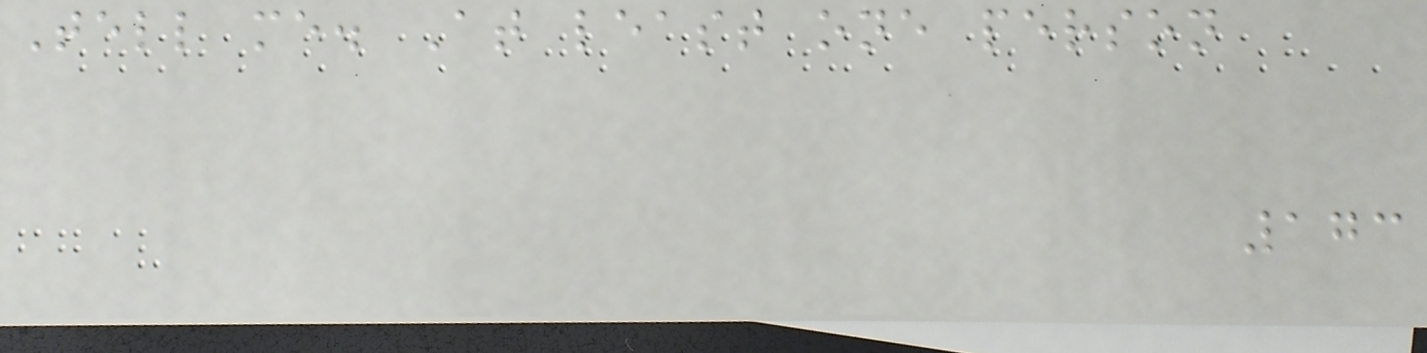Tell me. At least one person
173
